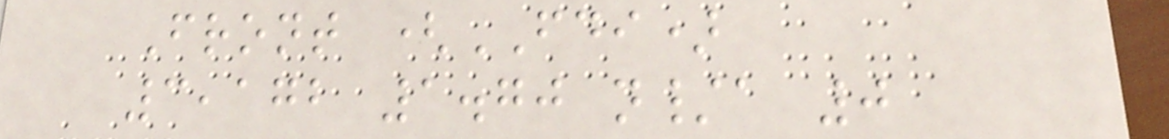Front (FDI)
3,172 1.70 n/a 0
